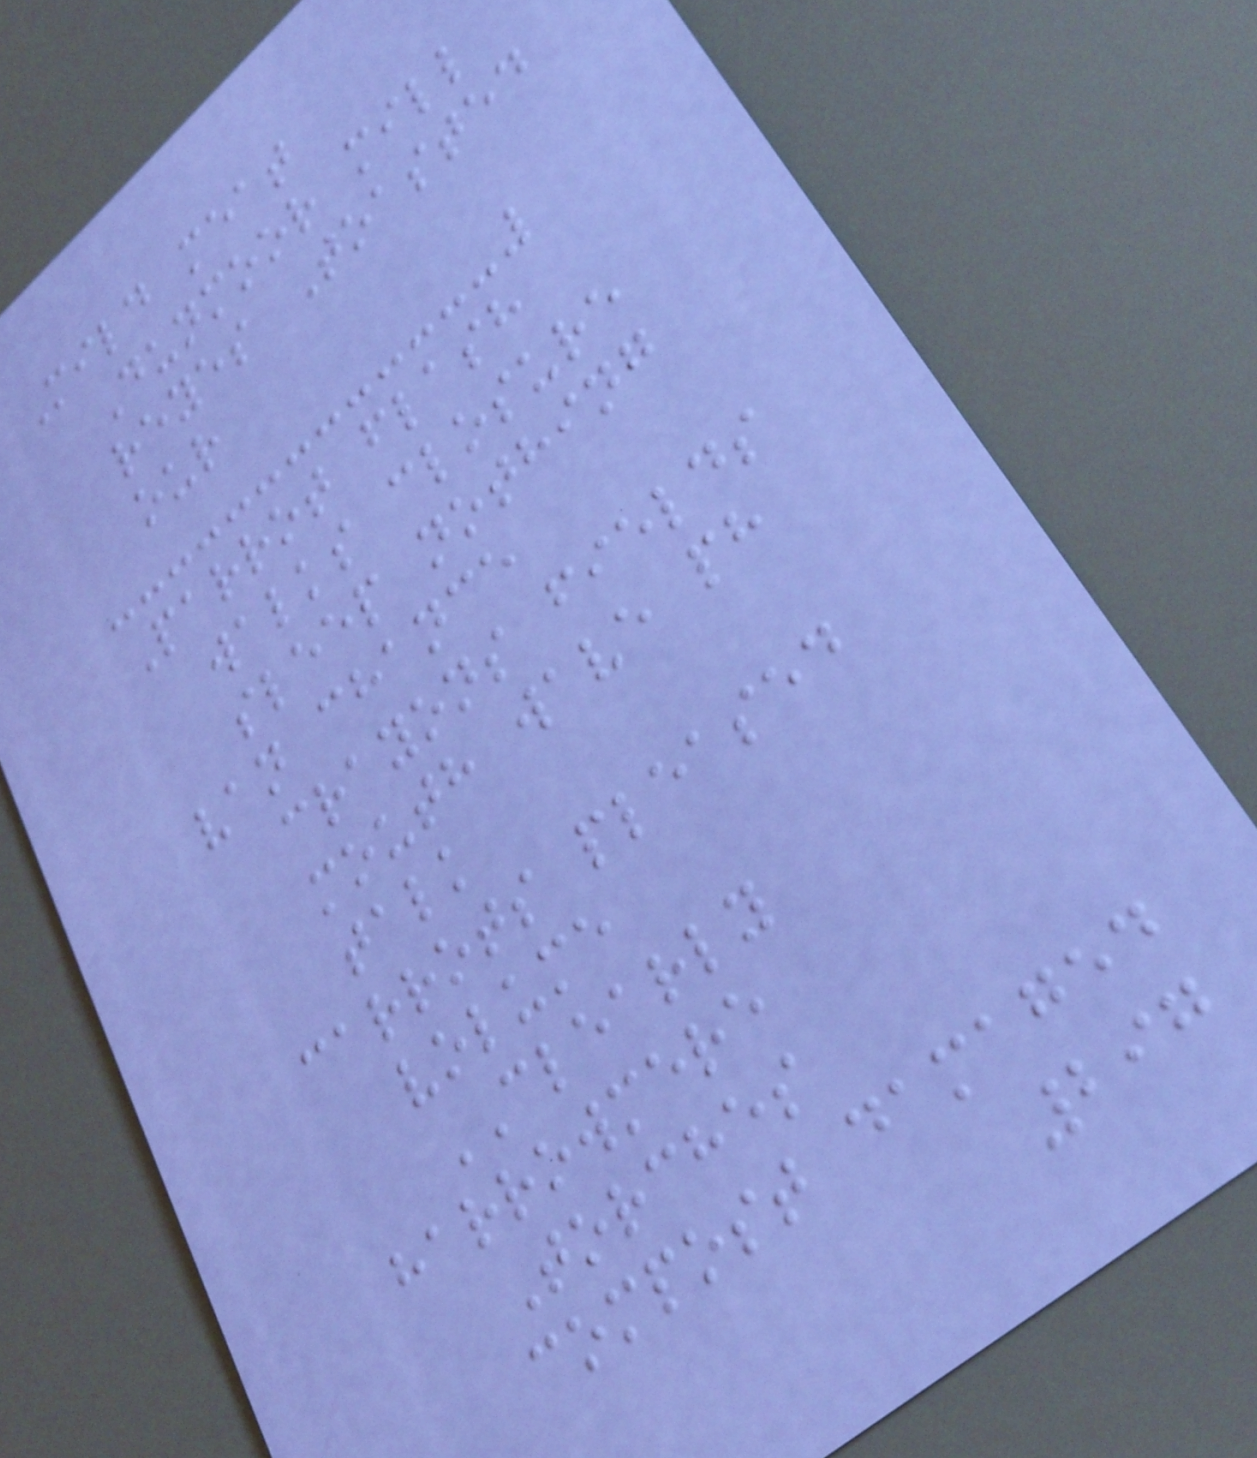Mild meat
Dunmoor mill
reyes Toasted
our
Parrot flash
walks closure
sleep nothing
van chance
crayons fields
mouth wave ph
talk
carrots pleased
volume
CLEARLY
harrowmere
Torches
compost damaged
297
